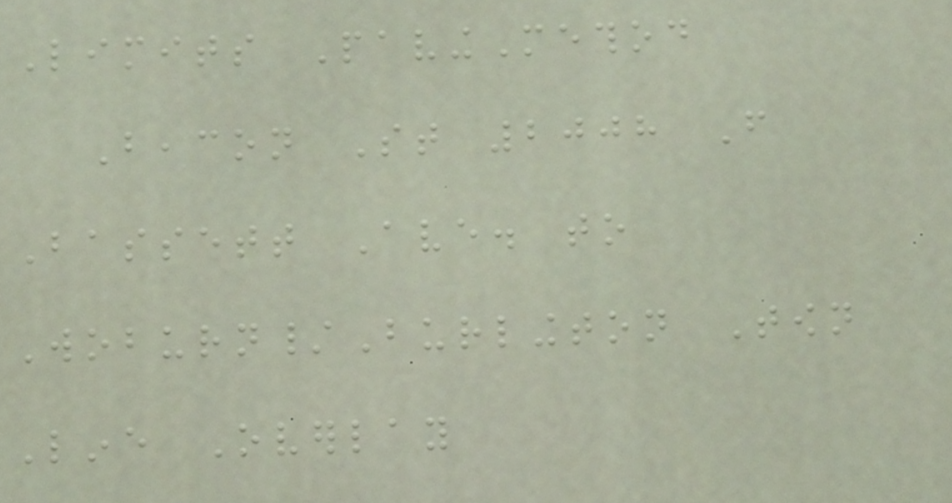Limits PavingMethod
Beacon St 2008 From
Bassett Ave. to
Woburn/Burlington Town
Line Overlay
